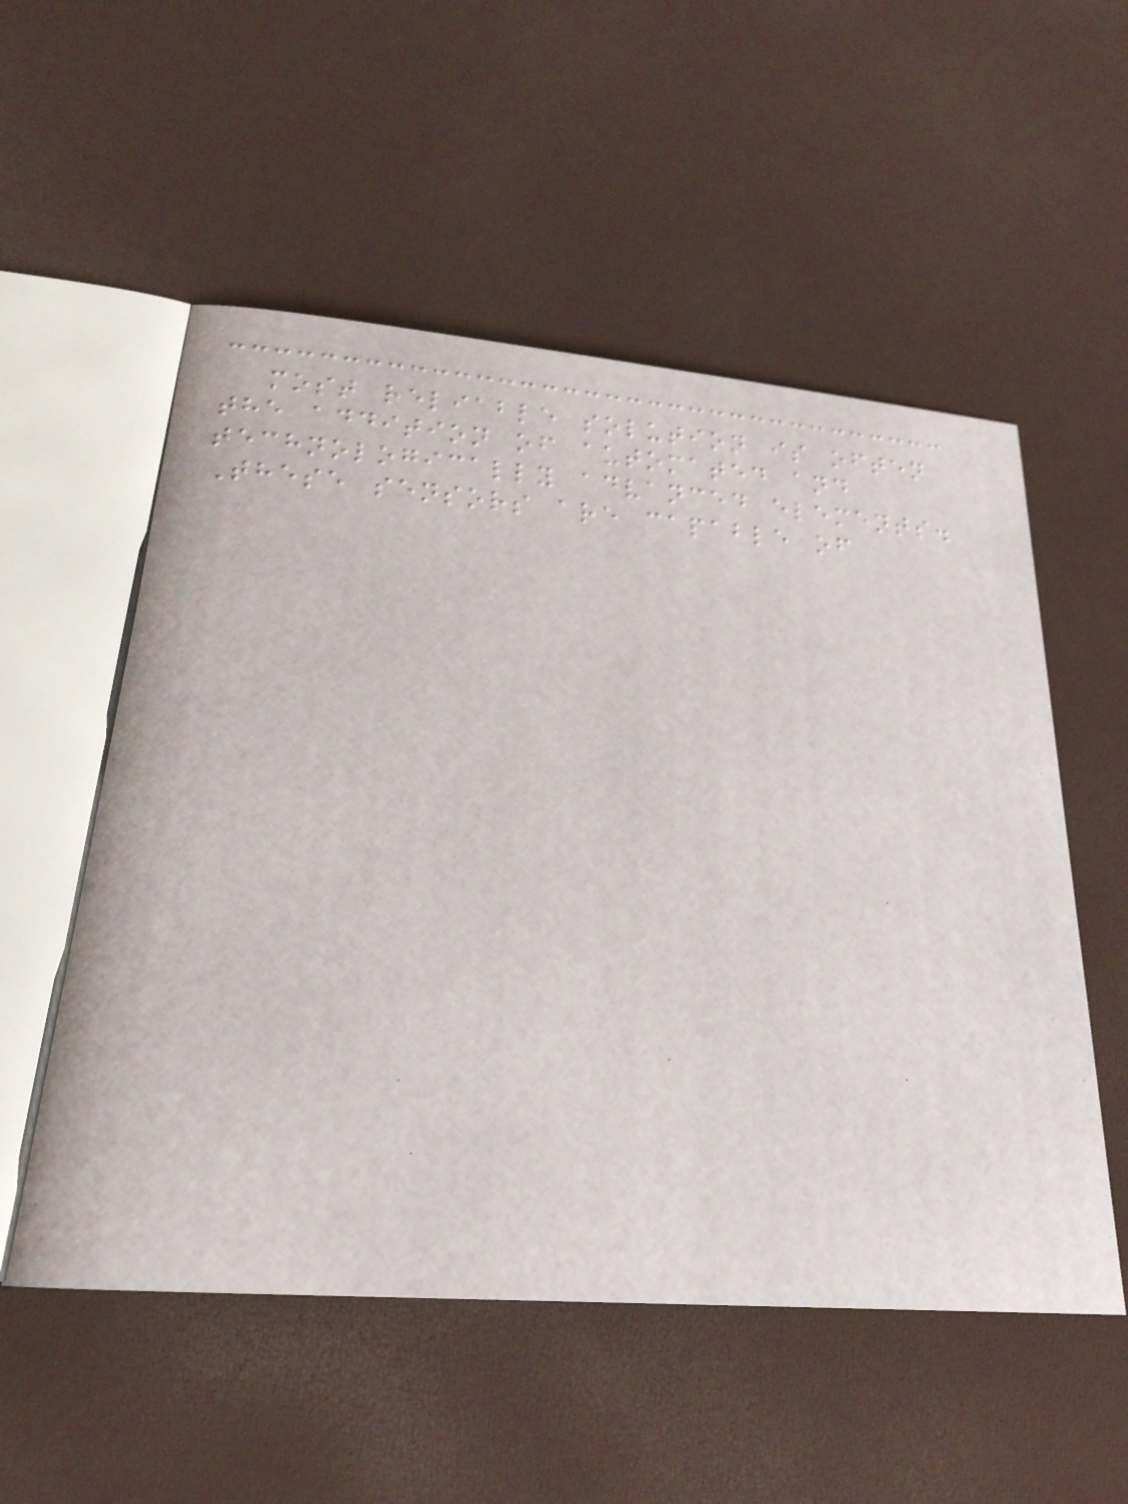most reliable solution is often
the addition of automated and
technologically advanced elements.
These sensors are capable of
